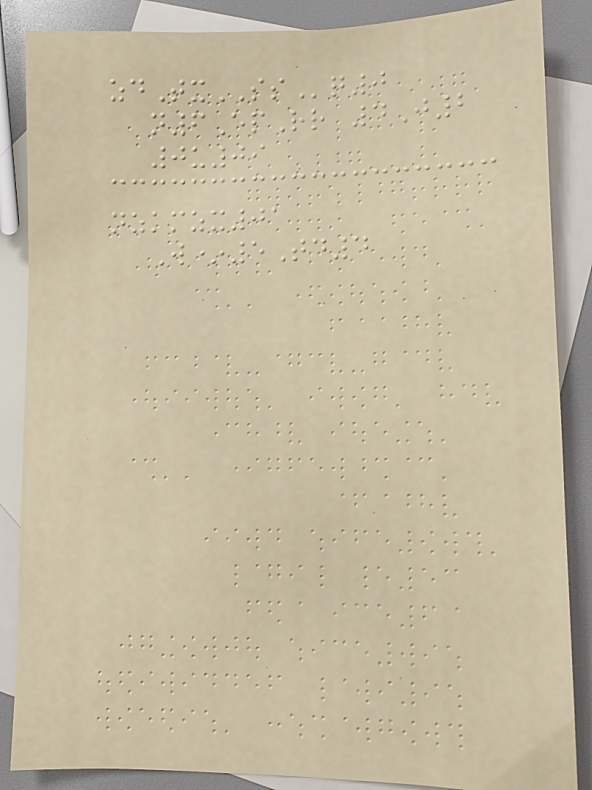zdTxSSq0
n6EpRr 4J2
0u09
nzkmzx01
W*5Td4
